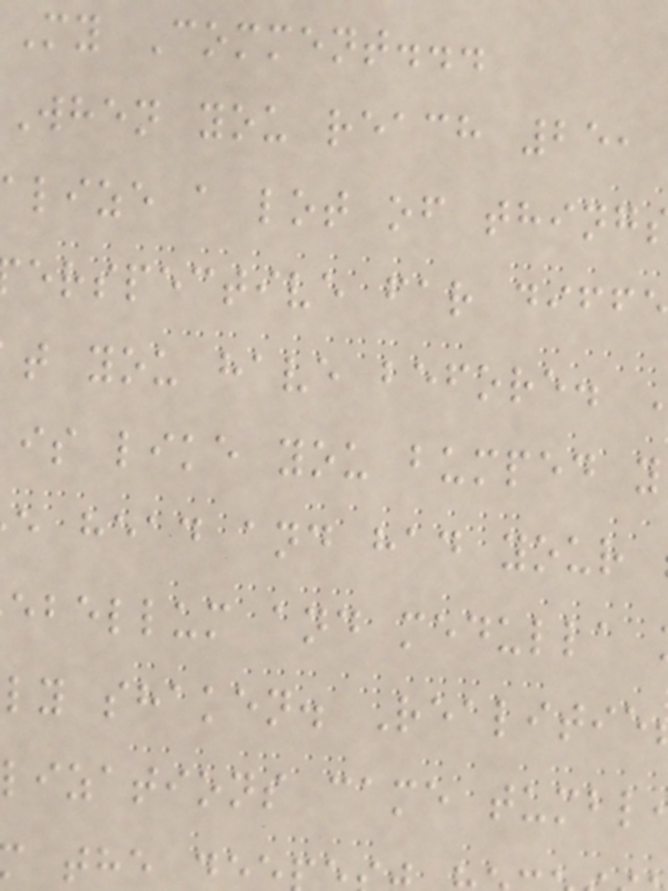My Comment...
When you reach 25,
lize a lot of thing
erspective far diffe
t you have before.
is like you bumped y
e head and had your
ebellum and medulla
ly shaken. Realitie
lizations came tumbl
